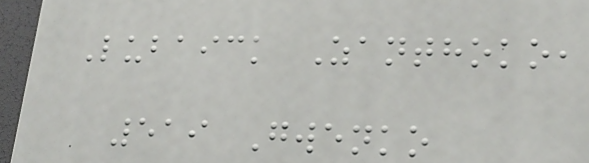Lubaick Zanthoko,
519 Gwenko
